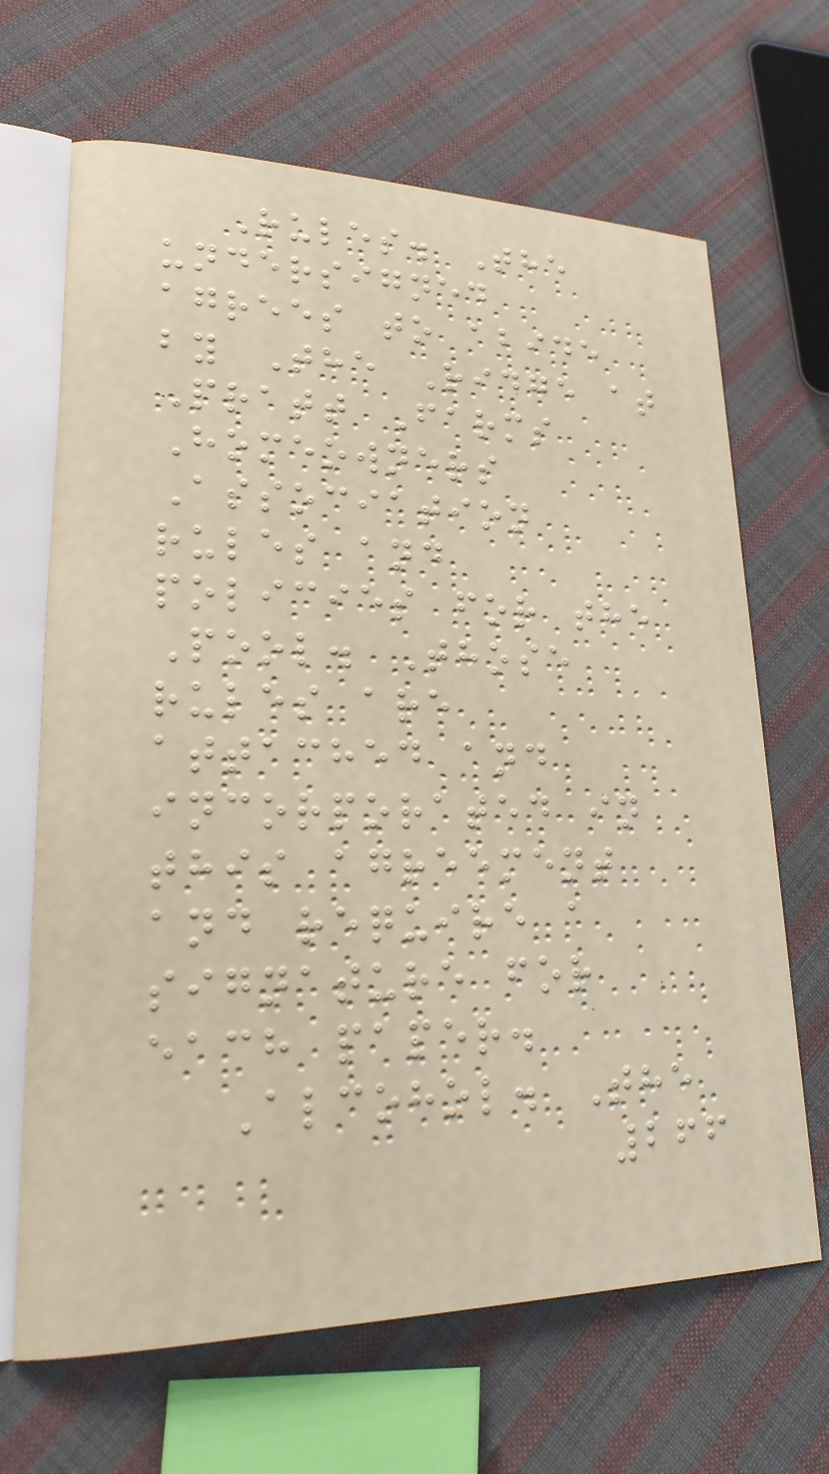Rules. The
undersigned
agrees to abide
by The Ridge at
Pratt Farms
Homeowners
Association
rules and
policies for the
Pool. Those
rules are
attached and
incorporated in
this agreement
and require a
signature for
each paper.
Alcohol. The
266
